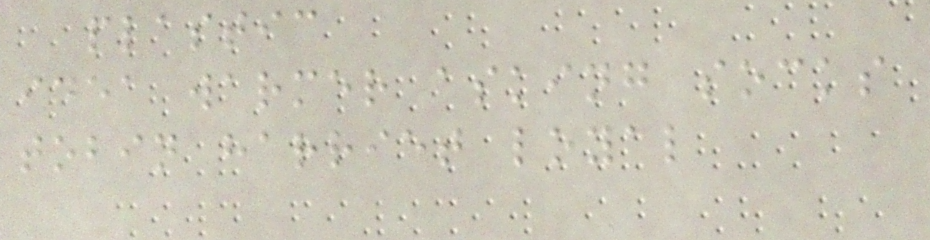plastic
idea warmer asking socks
tobin harriet loyal
